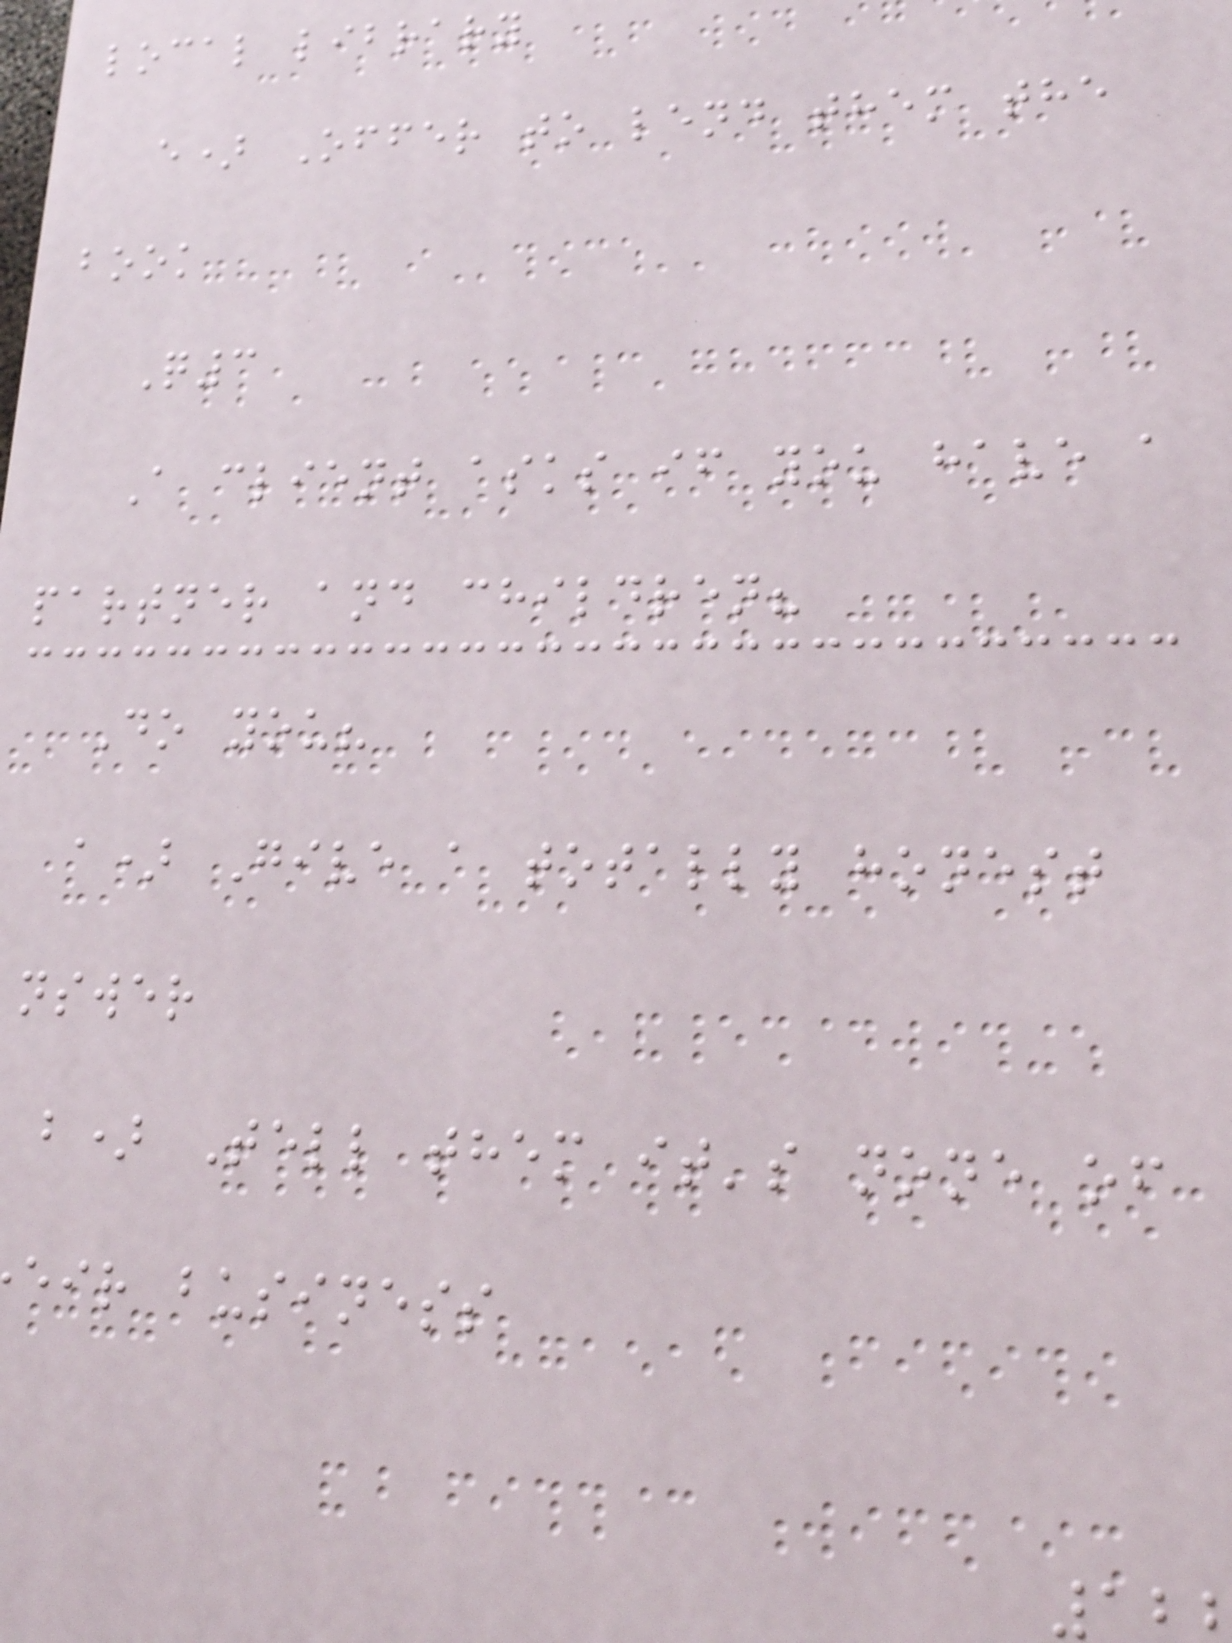local library
e) Offer to lend them the
book
Q3
A client asks if you have a
partner and children?
Do you?
a) Give a totally honest
nswer
b) Tell them it's none of
eir business
